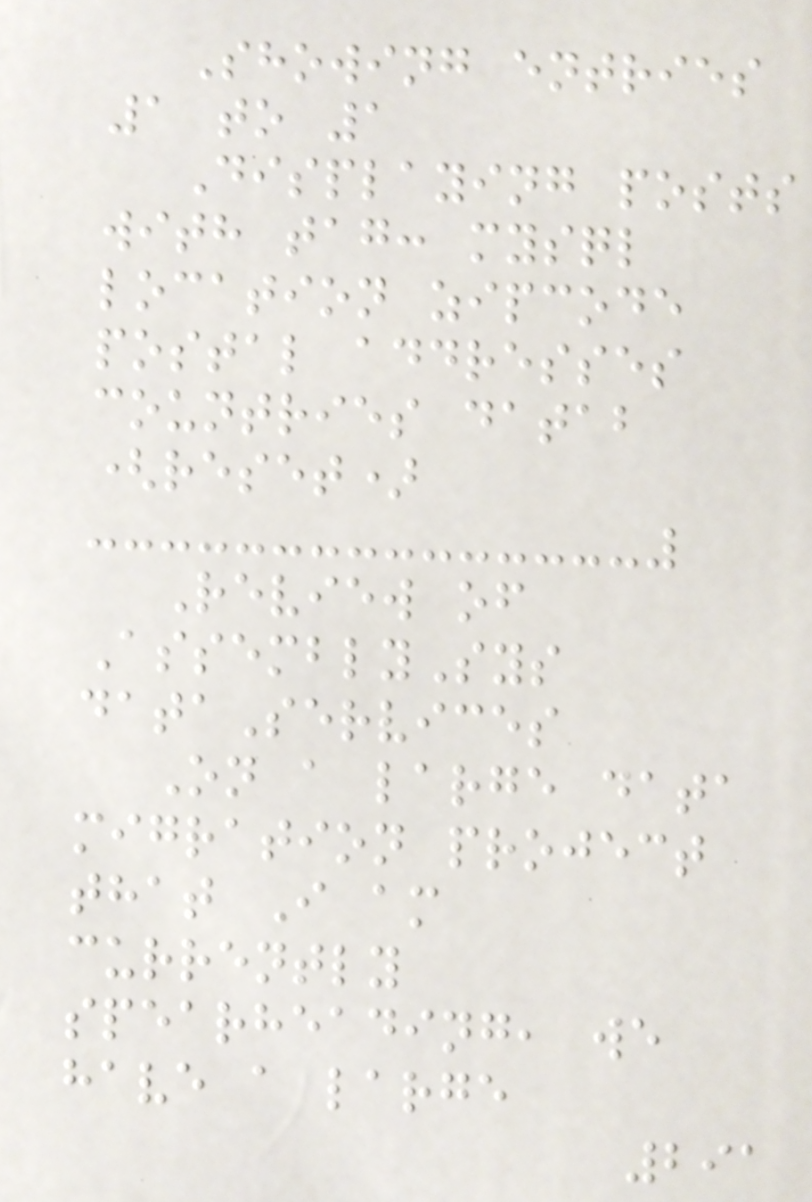Showing entries
1 to 1
Displaying posts
with tag: mysql
location zipcode
postal addresses
countries datab
(reset)
Review of
AssemblySys
dataServices
On a large data
migration project
that I am
currently
spearheading, we
have a large
291
